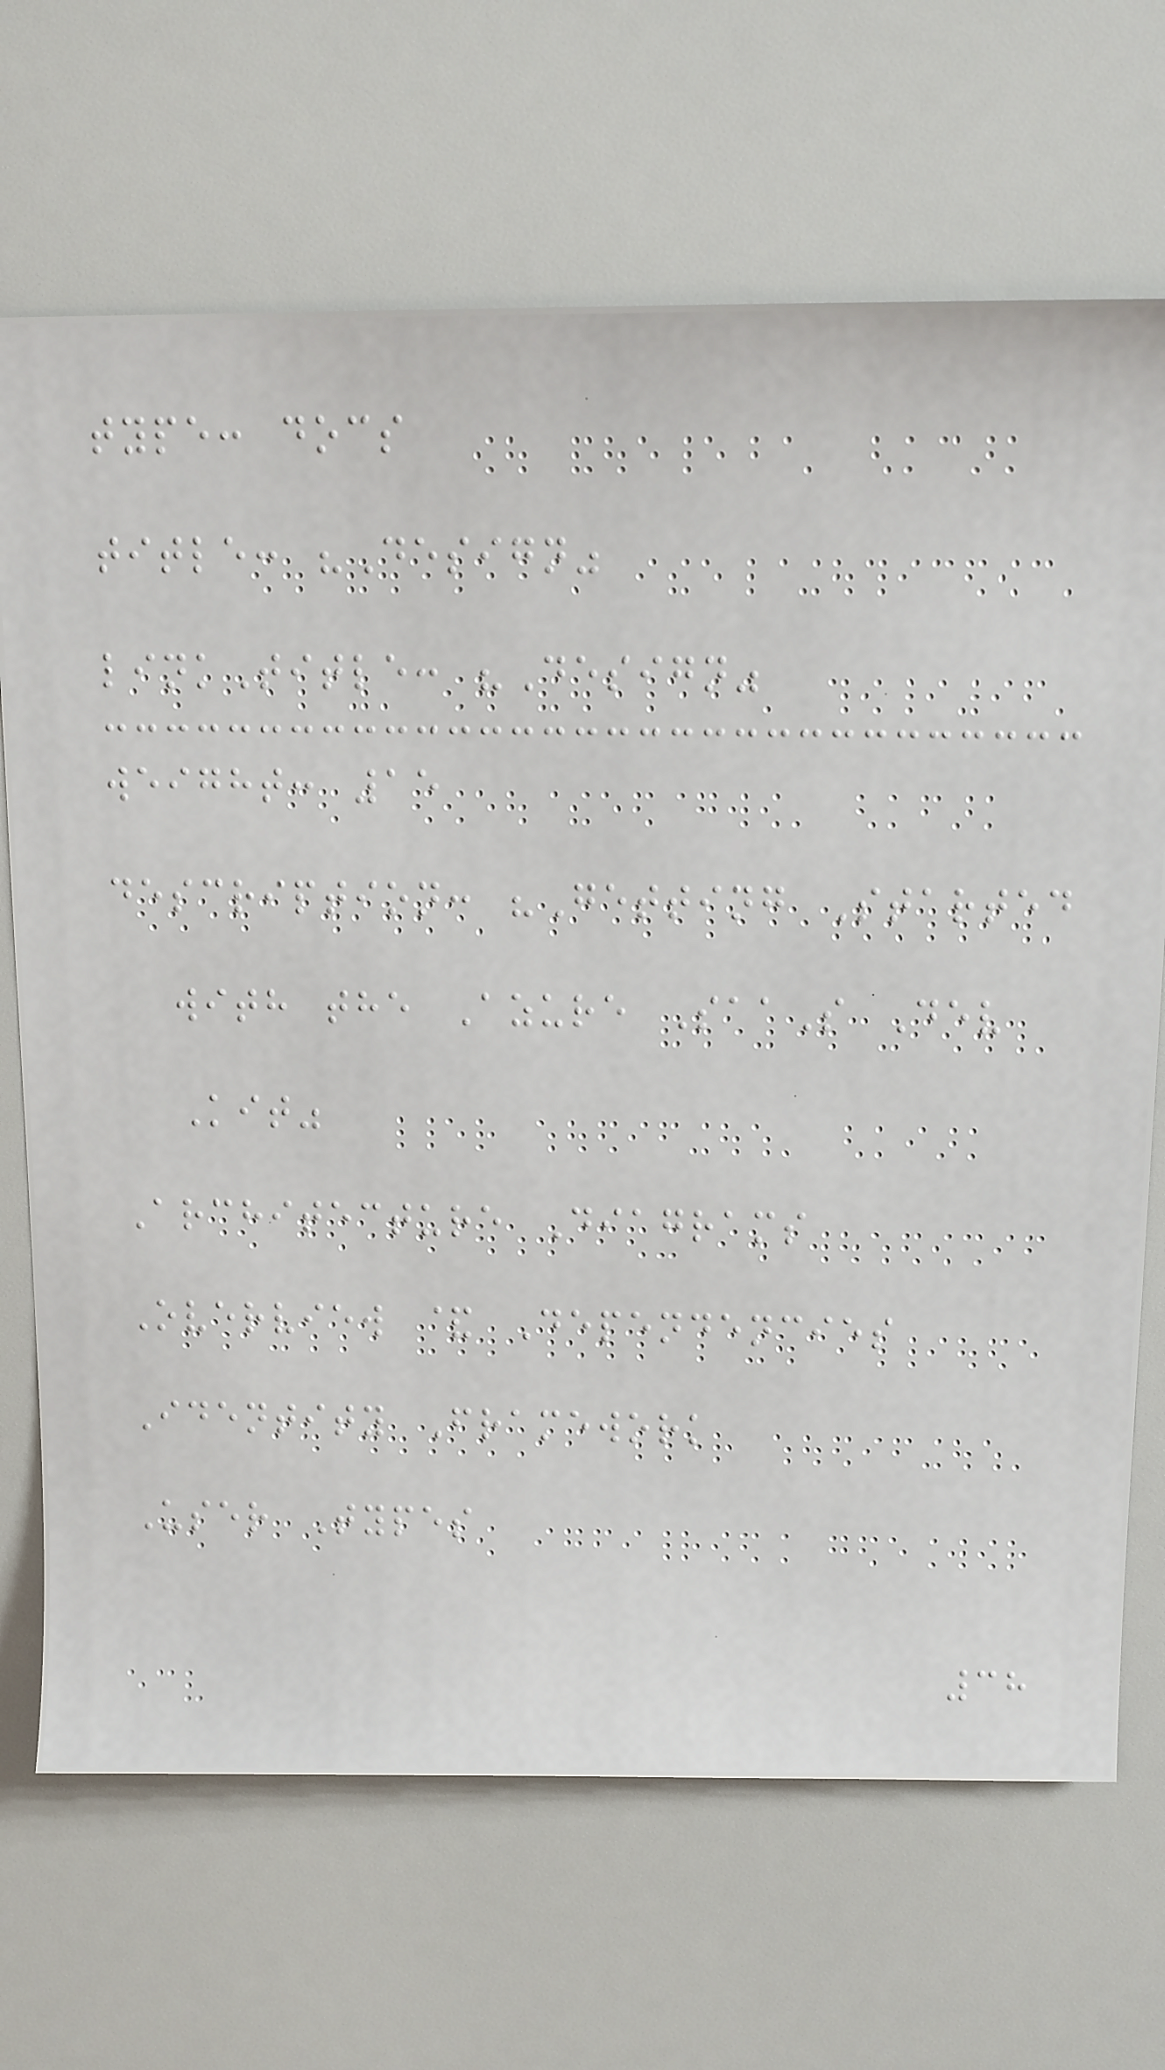type: docs
title: "Design"
linkTitle: "Design"
weight: 15
description: "Getting Started
with the Azure SaaS Dev
Kit"
Architecture Diagrams
Overview & Dependencies
Identity Framework
User Types
38
